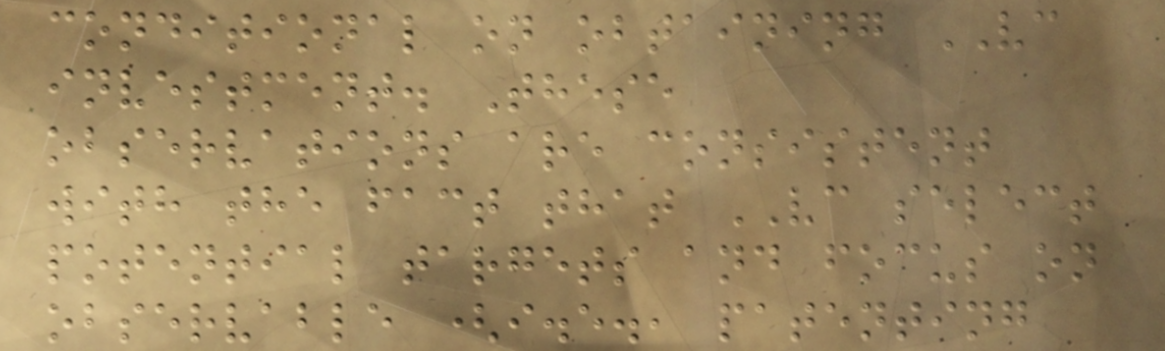conditional on obtaining VC
investment. These
observations are consistent
with the fact that VC select
potential targets and focus on
observable (i.e., patenting
